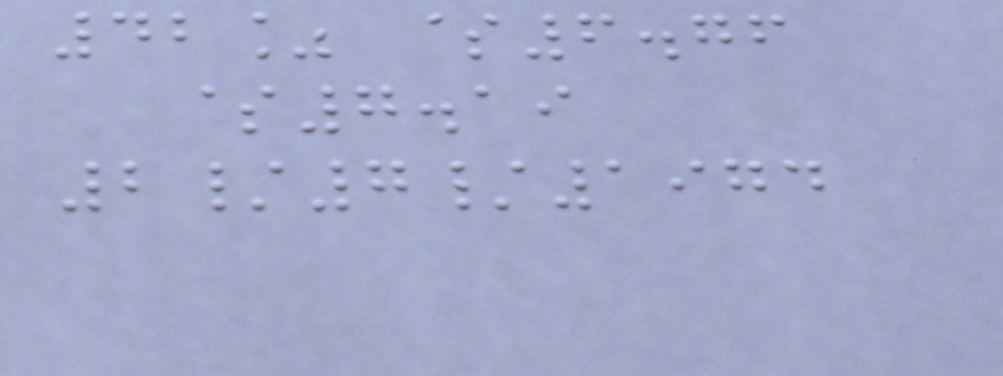42% $6.76
$7.19
2/7/1974
